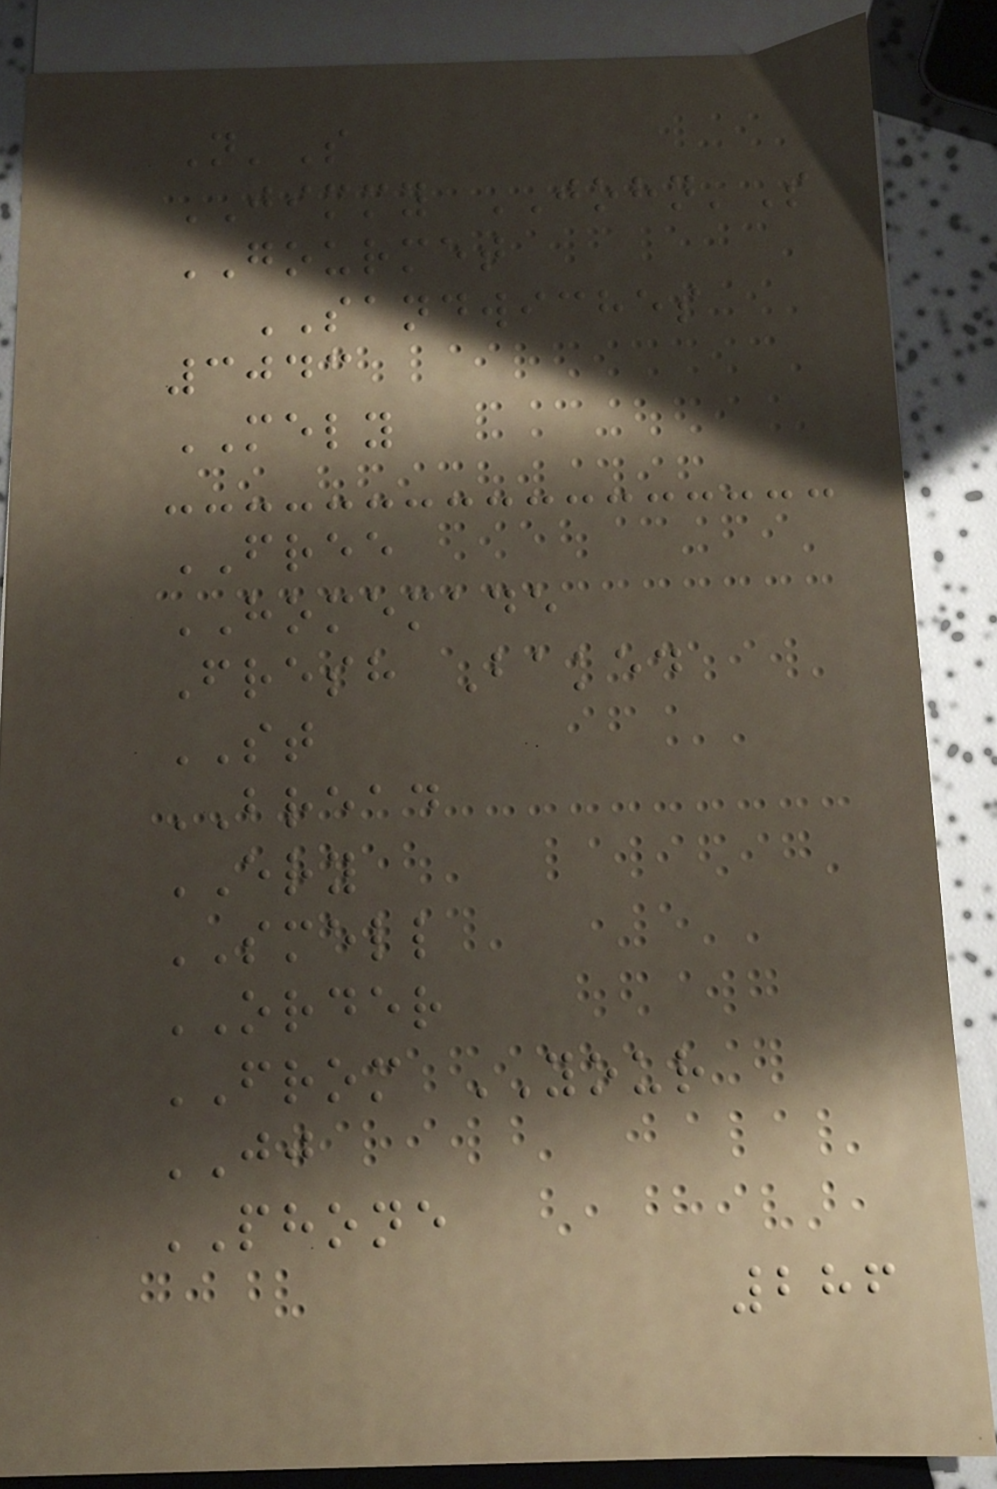N'S
JIMMY JOHN'S
GOURMET
SANDWICHES
3043
MELY
FREE
HOMEMADE
Fresh Baked
ST
BREAD
ERY
SMELL
ORDER
FROM YOUR
JJ
PHONE
286
